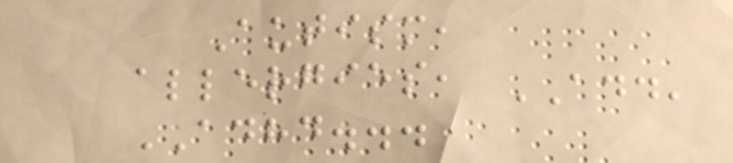Autism,
allergies, ADD,
ADHD...
